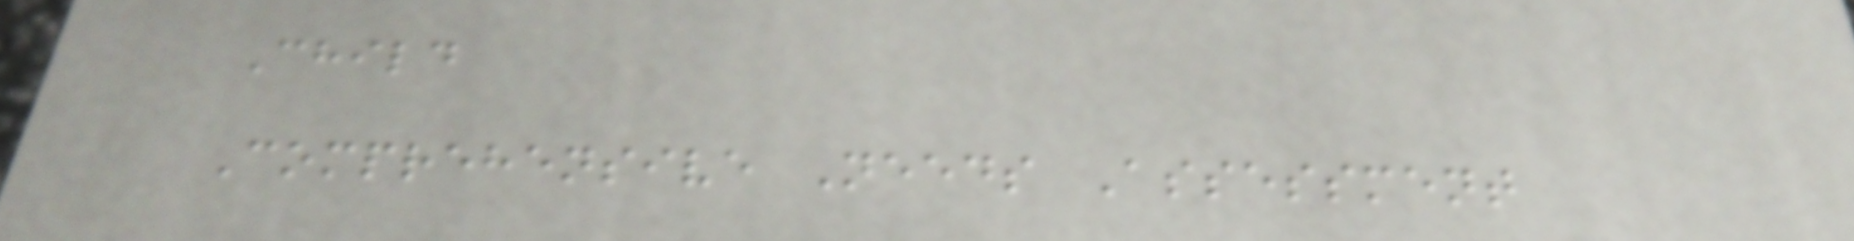Child
Comprehensive Needs Assessment
